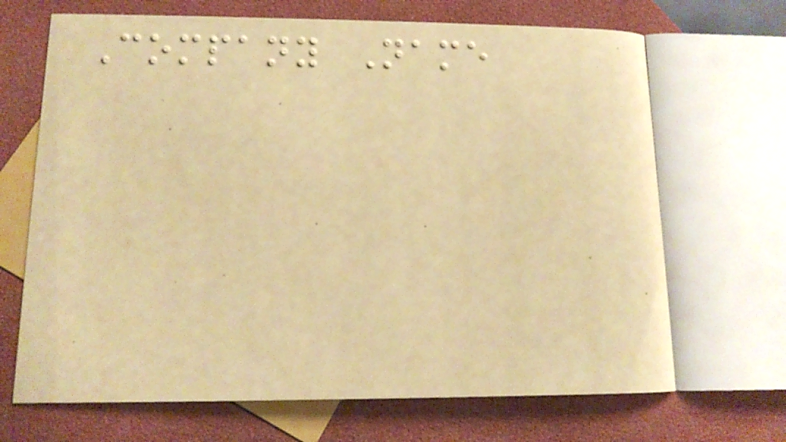Company Name
